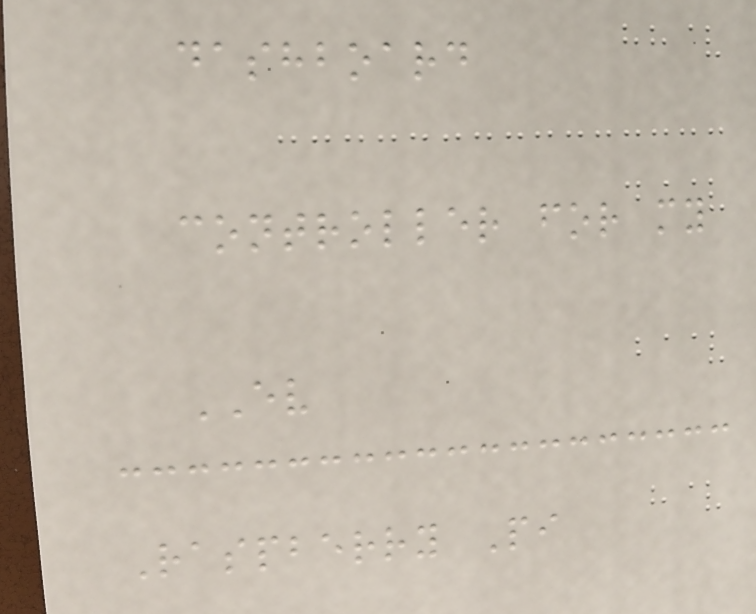dashboard
controller for my
EV
Raspberry Pi
